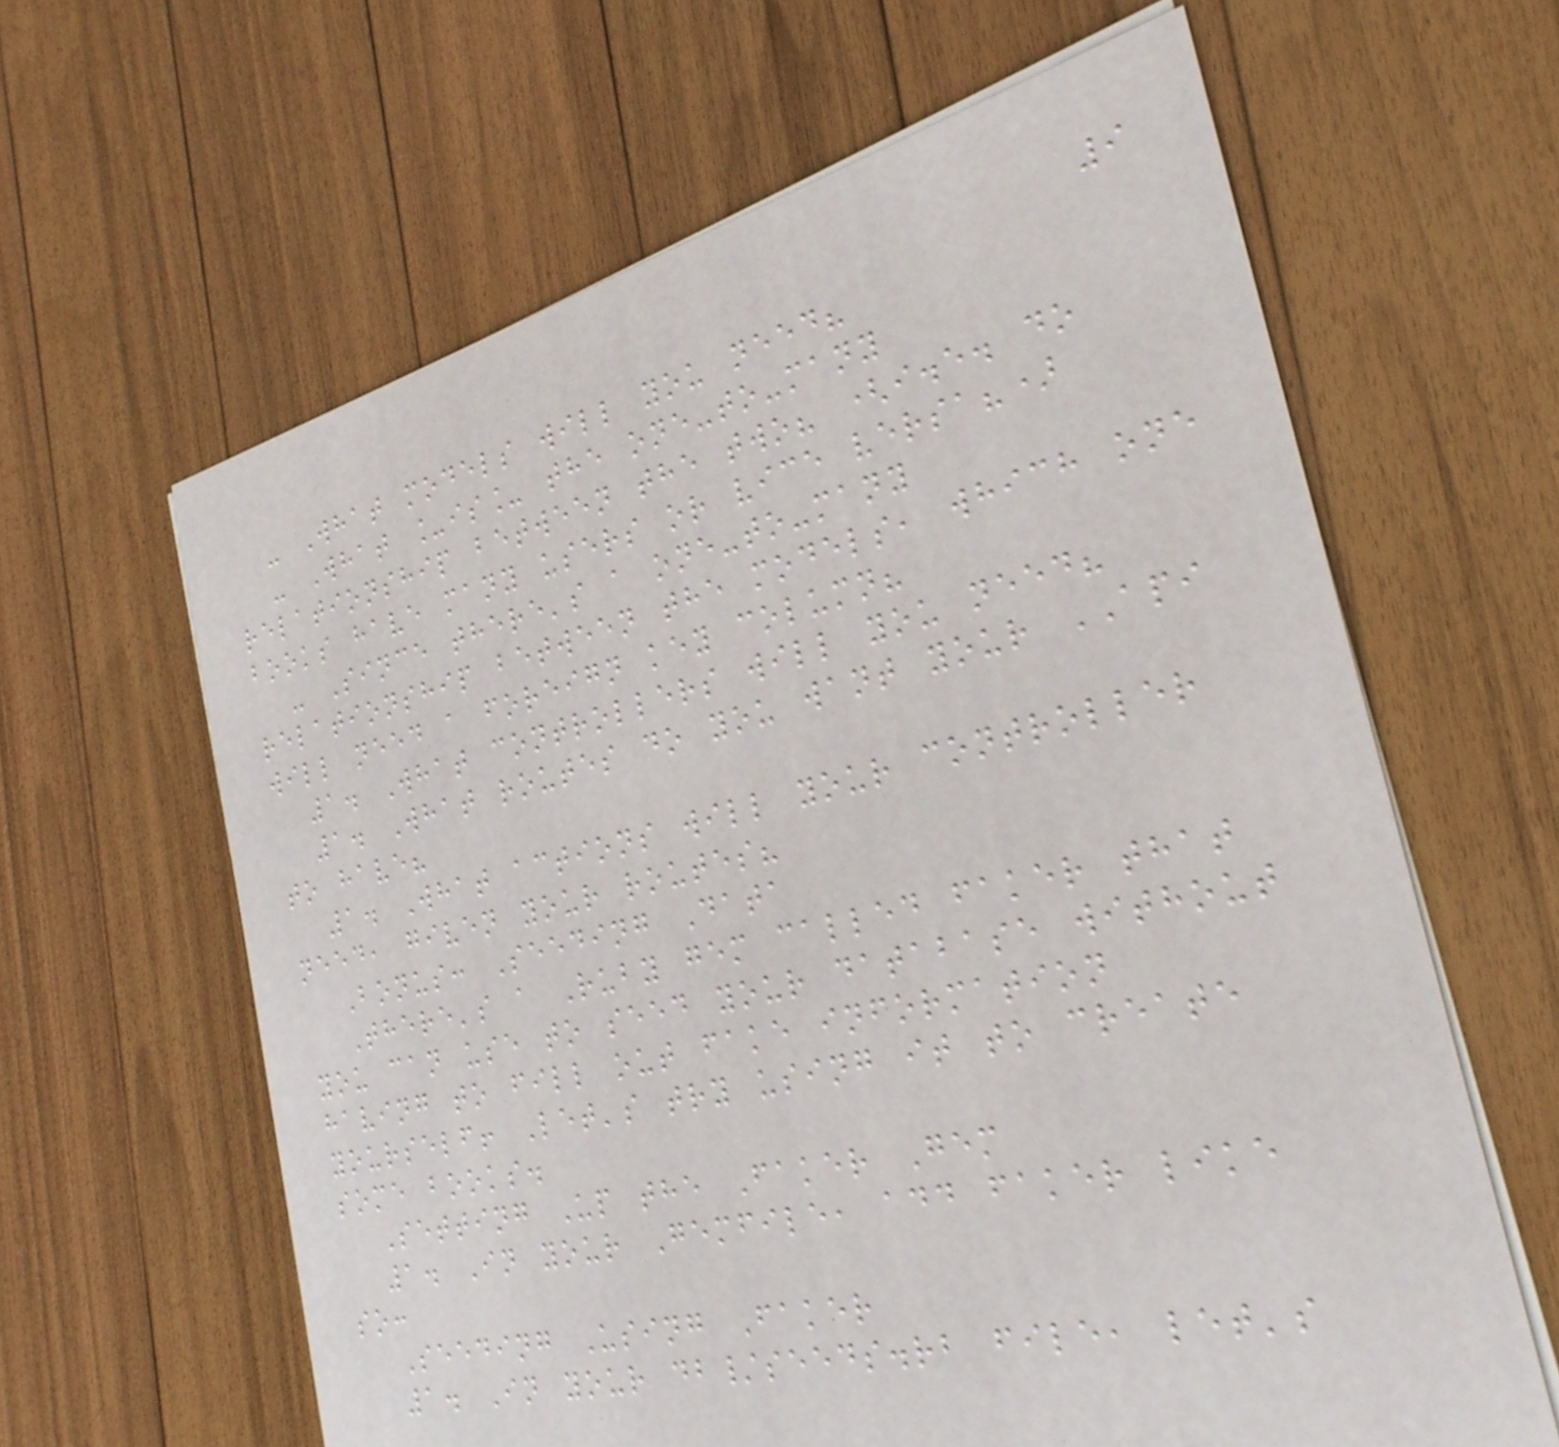9
- What models will you need?
- What _is_ the one-to-many
relationship between the two? (i.e. do
books have many users or vice versa?)
- Since there's a one-to-many
relationship between the models, which one
will need a foreign key column?
1. What controllers will you need?
1. What routes do you want your API
to have?
1. What actions will your controller
need, given your routes?
Bonus: Seeding Data
There's a Ruby gem called faker that
you can use to seed your database without
having to fill out fake information
yourself! Let's try using it to create
some books.
Setting Up the Faker Gem
1. In your Gemfile, add faker like
so:
Seeding Using Faker
1. In your db/seeds.rb file, let's
